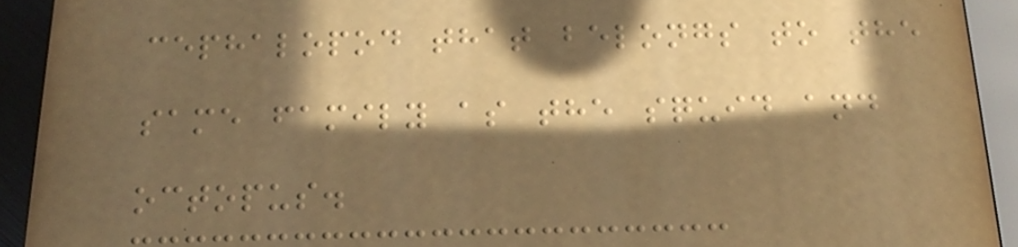cephalopod that belongs to the
same family as the squid and
octopus.
